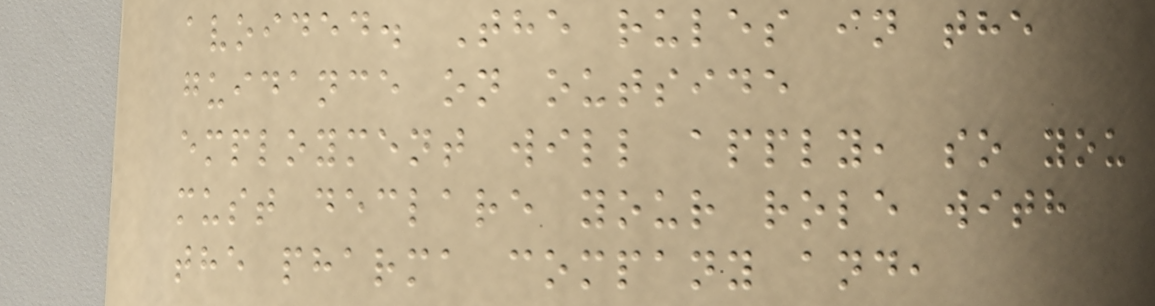avoided. The rules in the
guidance on outside
employment will apply, so you
must declare your role with
the pharma company and,
